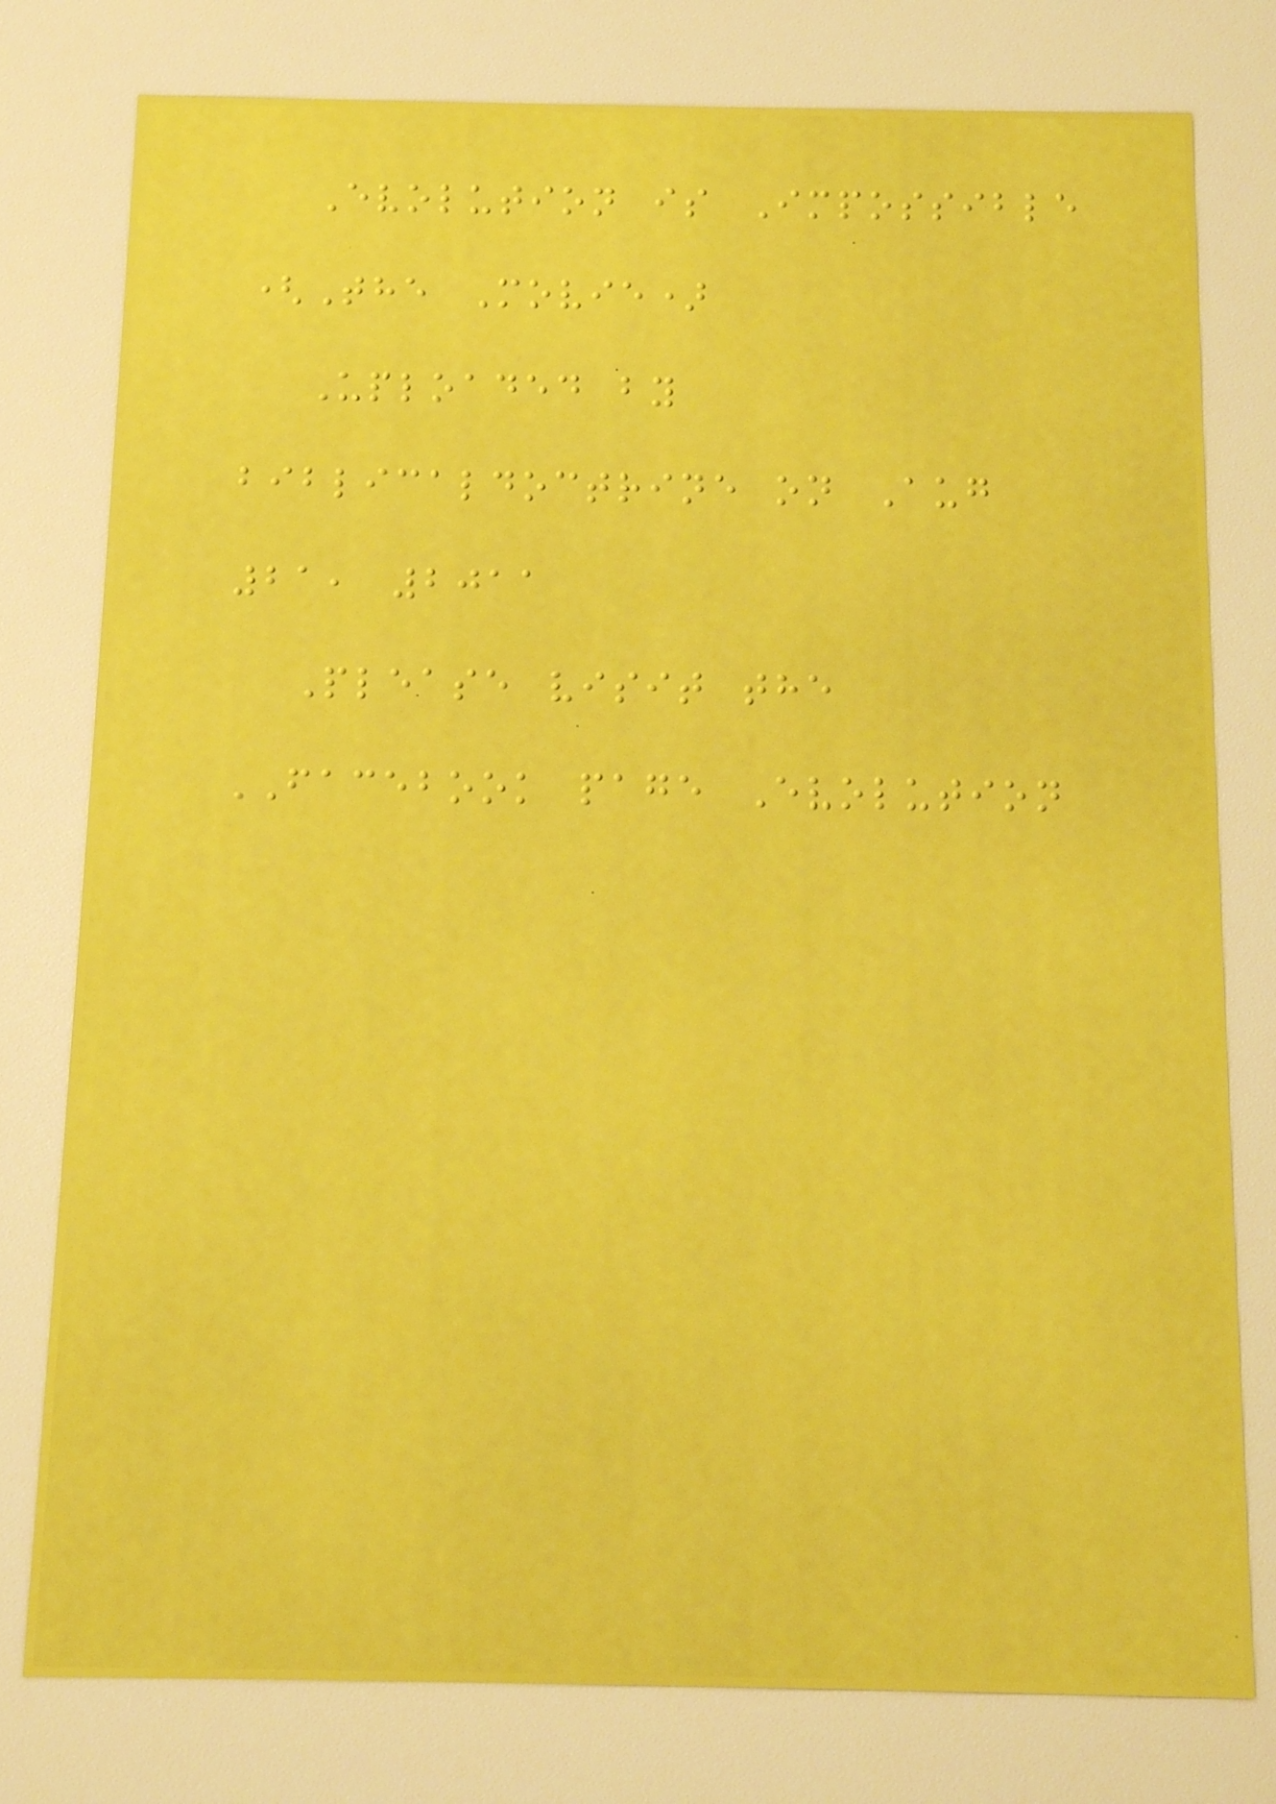Evolution is Impossible
(The Movie)
Uploaded by
biblicaldoctrine on Aug
21, 2011
Please visit the
FACEBOOK page Evolution
